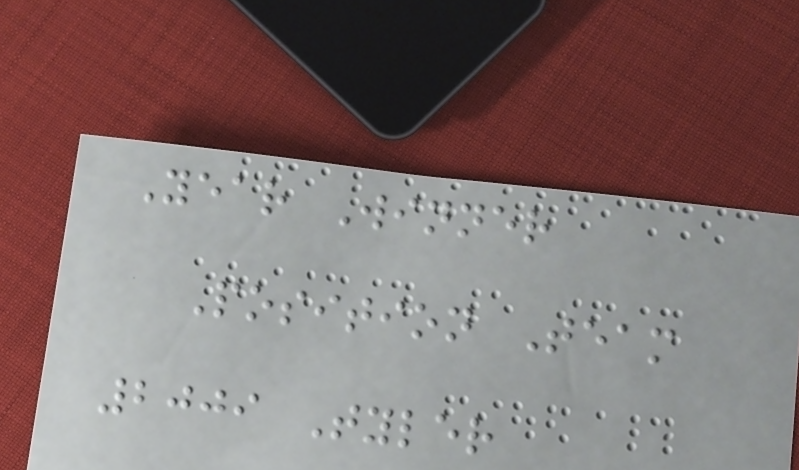Year Winner
Position Team
2009 Tyler
